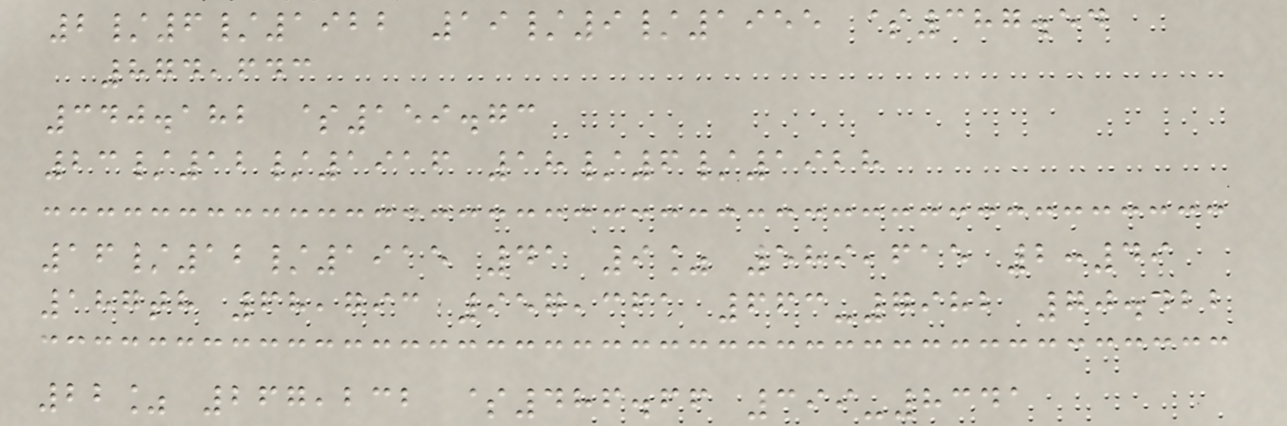2/6/1922 19/9/1955 $387.54
874,643
340.182 $159.73
23/12/1916 18/6/1928
16/12/1915 41 9% 589,615 2:49
187th 68,793 957,361 663-7982 70.422
22% 267,232 $486.66 399-8341
